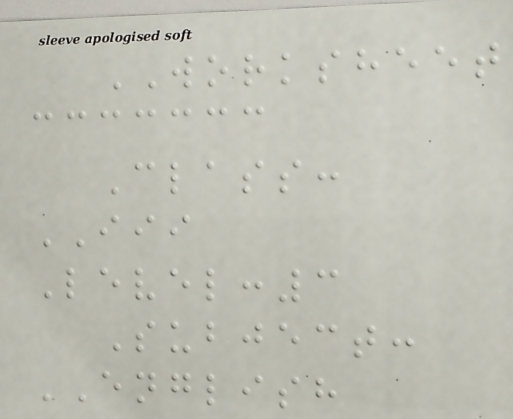WORKSHEET
Class:
III
Level:3
Subject:
ENGLISH
